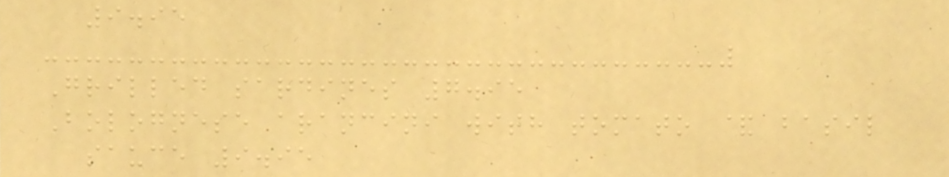9.95
Grilled sardines 7.95
Bolognese arancini with tomato & basil
sauce 9.95
